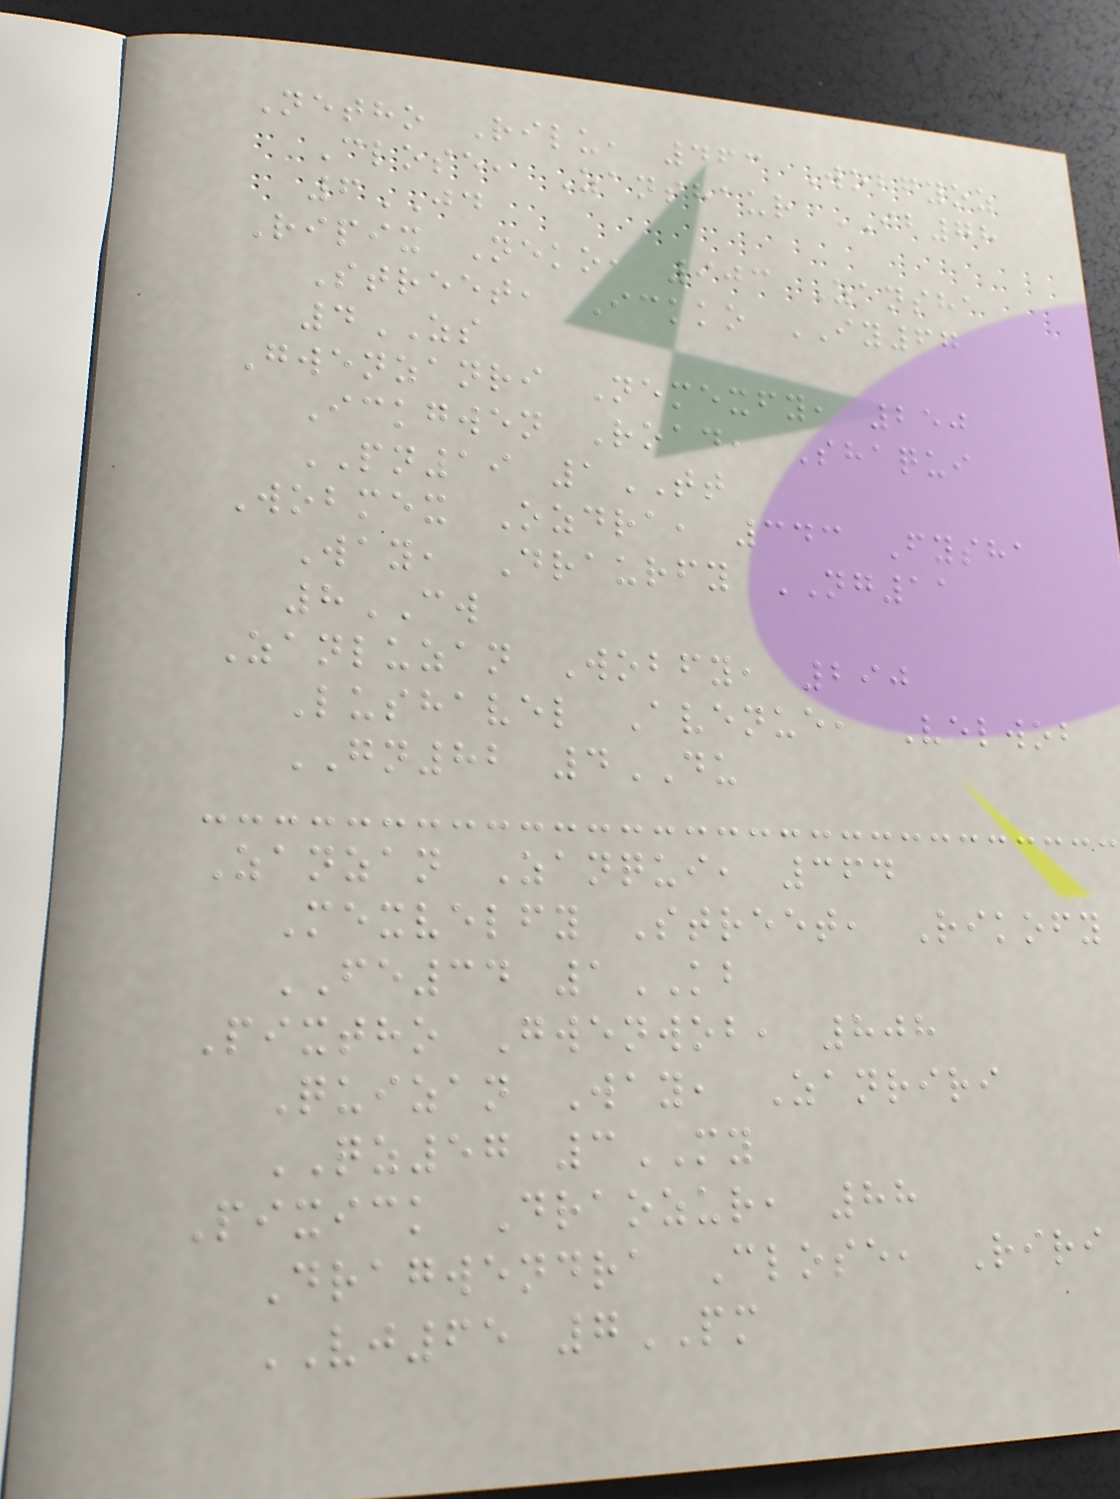Netho Rilu, 463 Wobfyoz
Close, Zanshaur IB78
6JD
Ripix Neko, 903 Zansha
Street, Ickko IY67
4ZS
Gwenzanri Nemexfy, 250
Ickgwen Road, Shaqui
PN19 1TT
Wobmex Ozdra, 343 Fysha
Way, Draurfy NG11
8CW
Zanluzan Wobfy, 290
Lushavel Avenue, Velwob
GN82 4DU
Zanzan Zanqui, 364
Mexvelfy Street, Rikofy
FE34 1KB
Pixtho Gwenwob, 808
Quizan Way, Zanriri
QZ57 3MY
Pixick Draozur, 88
Dragwendra Close, Riri
VJ65 7PM
